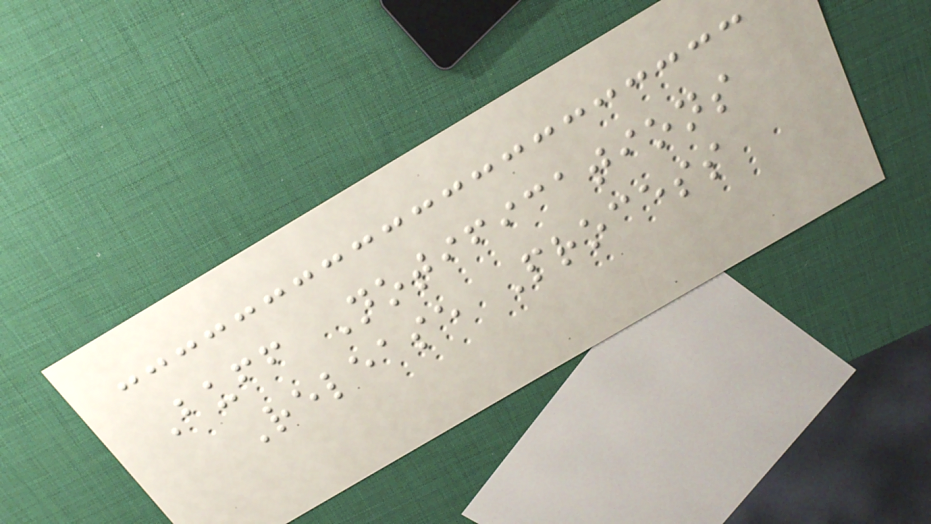Buff Notifications
Release Process
